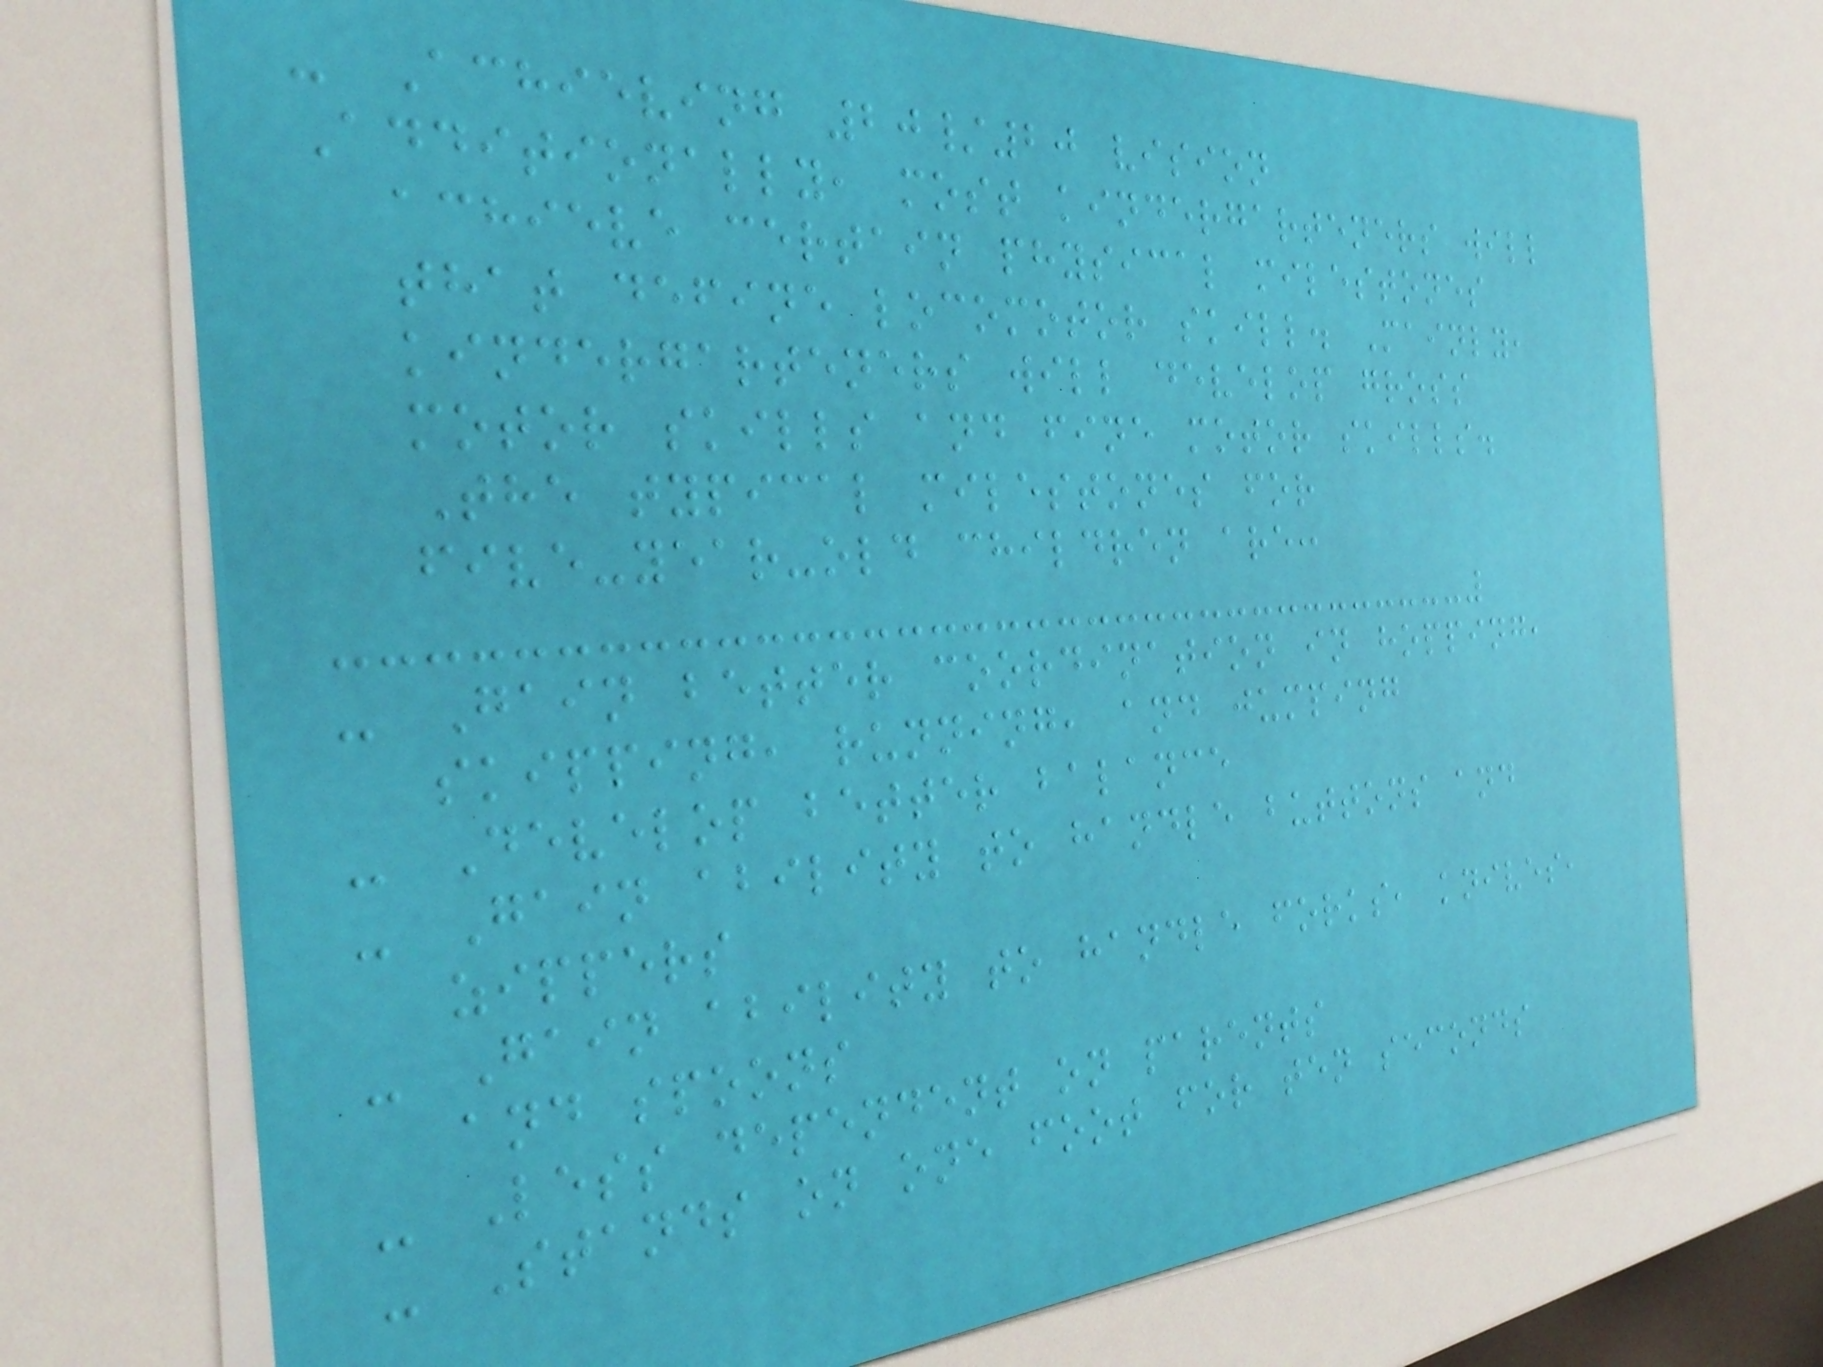- Achieving 20/20 vision
Additionally, most kindergarteners will
achieve certain physical milestones
that define locomotor skill. Mainly,
kindergarteners will develop gross
motor skills and fine motor skills.
The typical milestones for
five-year-old children are:
- Gain better coordination in hopping,
skipping, running, and jumping
- Develop better balance
- Gain ability to handle buttons and
zippers
- Gain ability to handle forks, knives,
and spoons
- Less dependent on parents
- Stands on one foot for ten seconds
